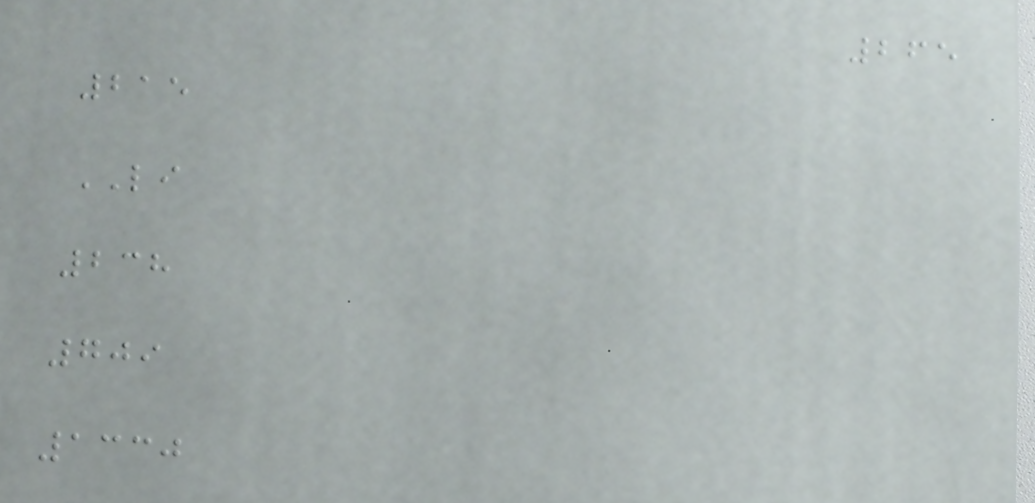265
215
LI
238
709
1330
